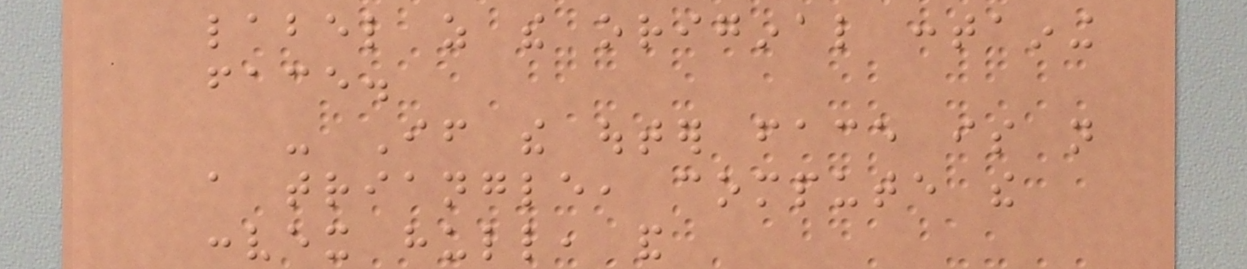label as the original containing
face.
- If the outer face is not
a triangle, compute the
convex hull, and
